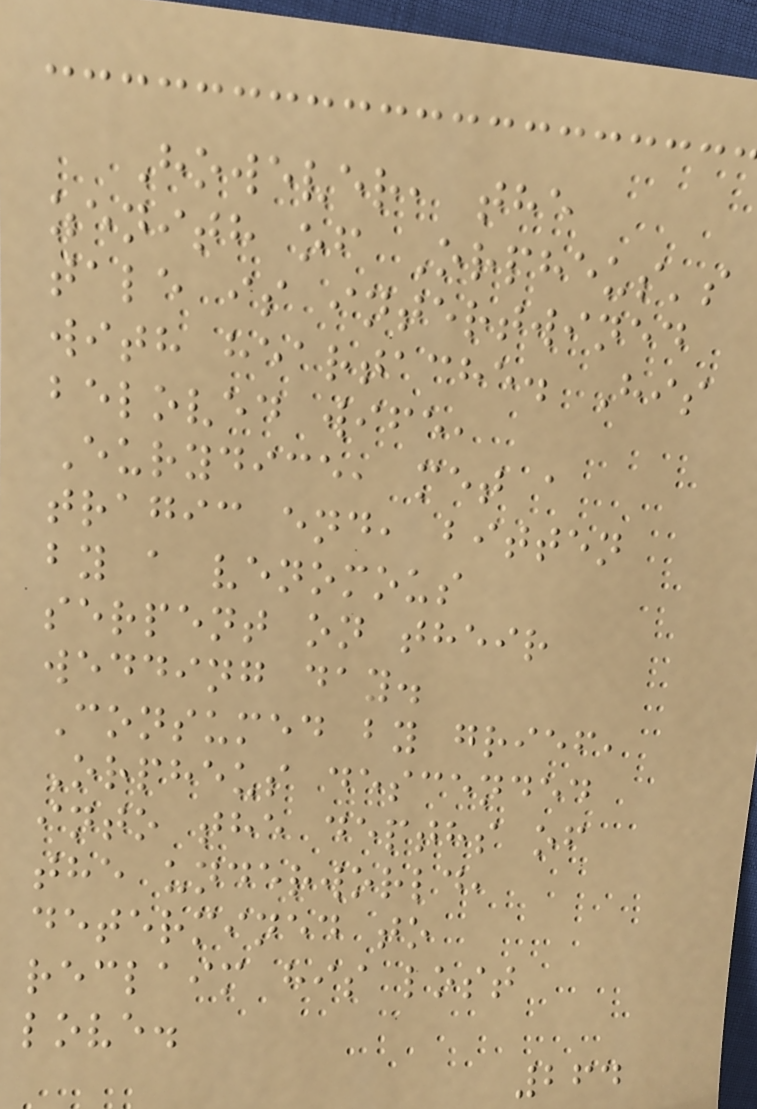However, the
zenith of Orpheus's
tale is intertwined
with heartache. His
beloved wife,
Eurydice, met a
tragic end, bitten
by a venomous
serpent on their
wedding day.
Consumed by grief,
Orpheus descended
into the depths of
the underworld,
determined to
reclaim his lost
love.
264
